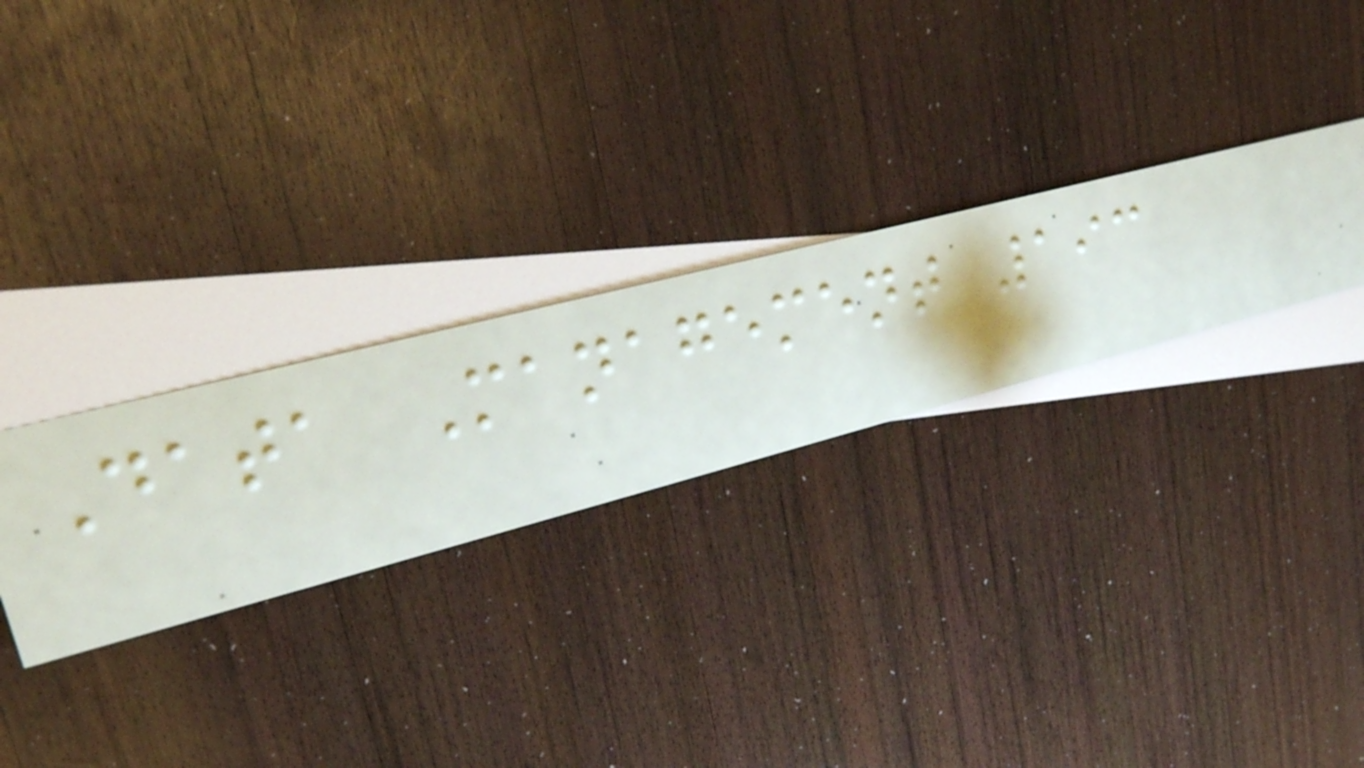Data Management 193
